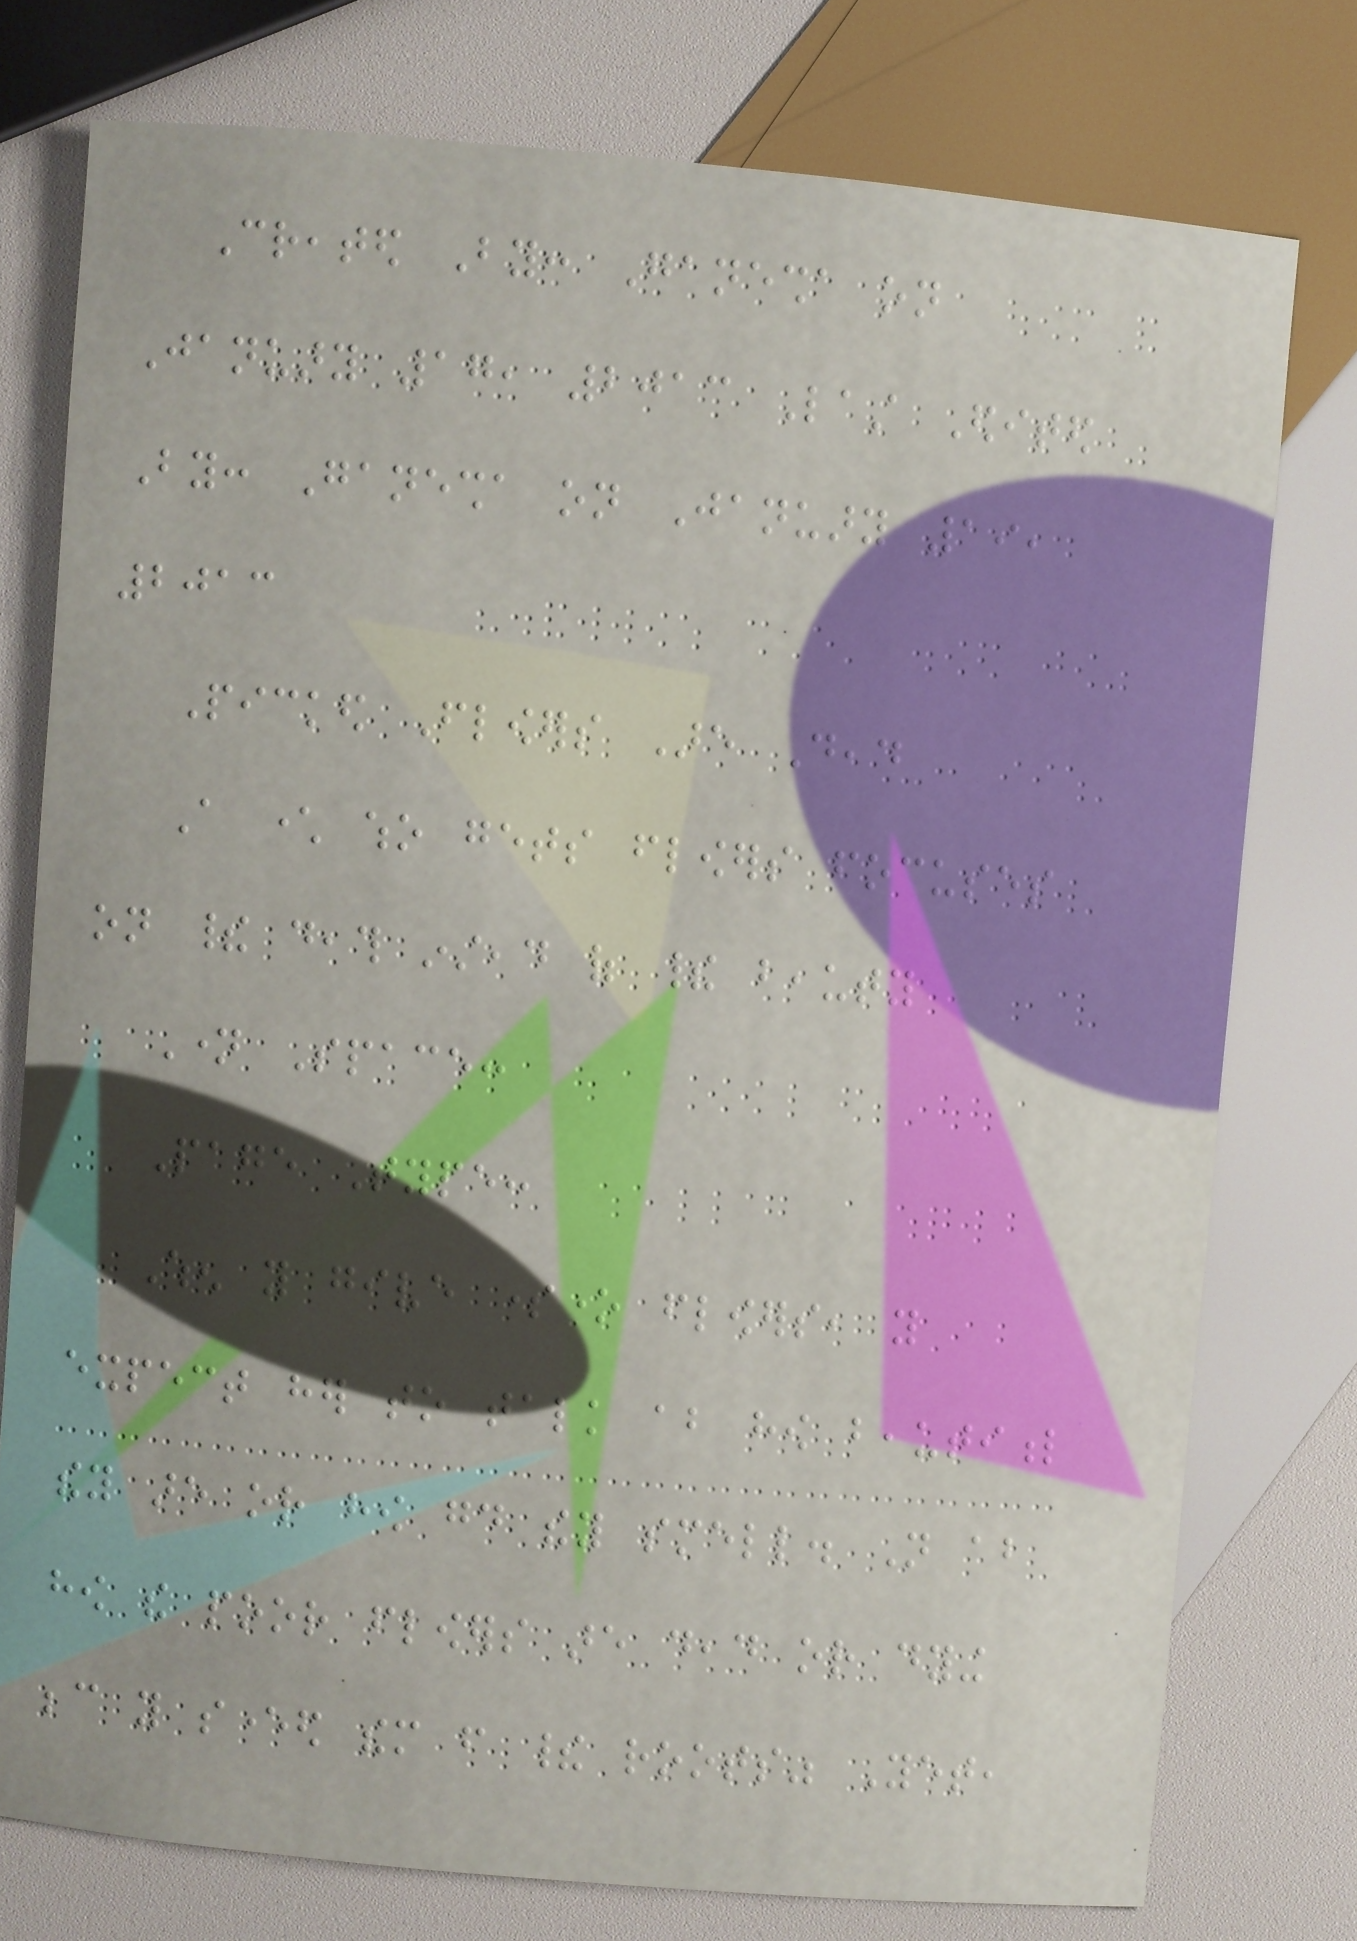Created By: Ganesha on
January 17, 2013 Last Edited
By: Ganesha on January 19,
2013
Picked Flowers Are Dead
A character who gets flowers focuses
on their death instead of their beauty
Name Space:
Page Type:
When you give someone flowers, you
expect her to talk about how beautiful
they are or how good they smell. Not about
how the poor flowers are dead or dying
because you severed them from their roots" Yet,
